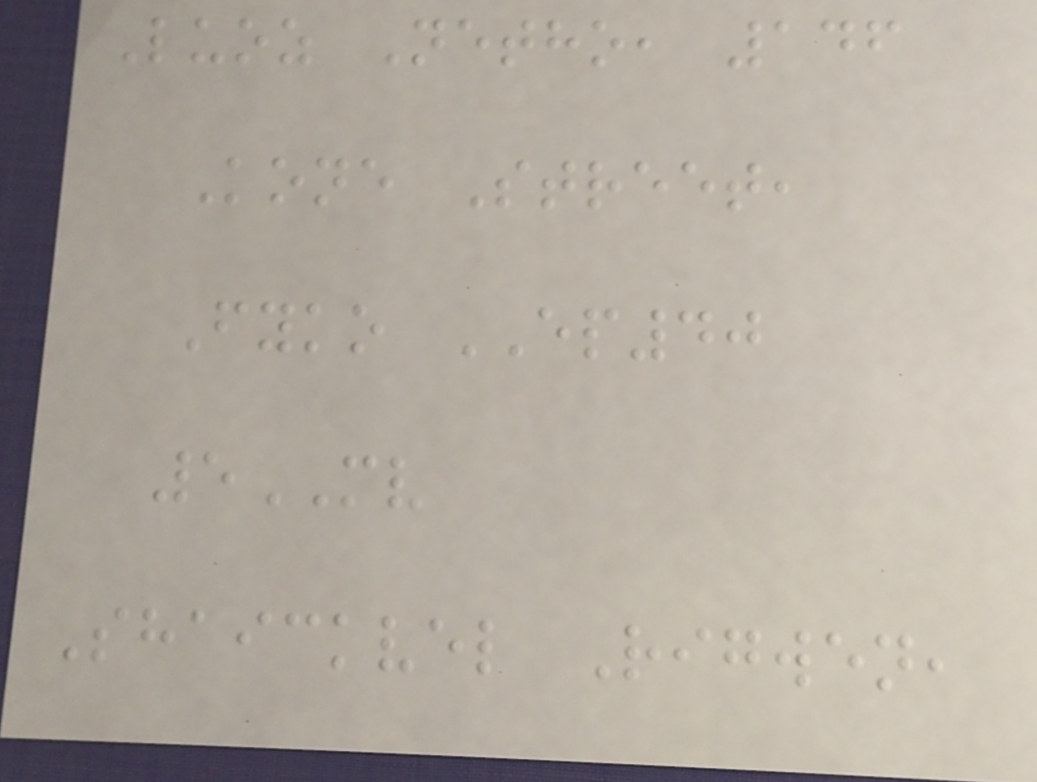Luoz Netho, 146
Kone Street,
Fyko EP40
5MV
Shaickvel Rigwen,
